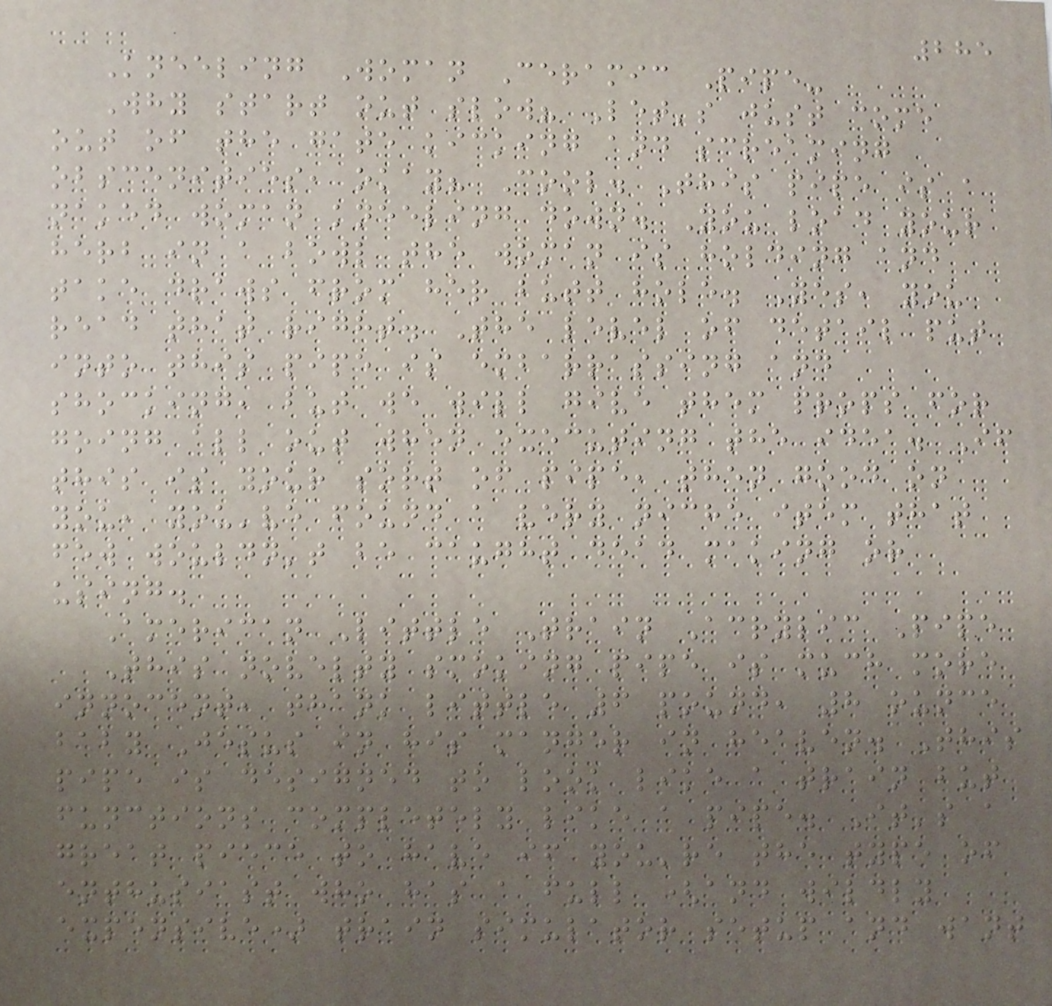285
Kneeling Woman Ceramic Pipe-
Why start out slow? Let's just come
out of the gate kicking and screaming
obscenities, okay? Cool. This pipe is a
naked woman kneeling down. You load your
herb in a bowl the woman is holding and
take draws from her butt hole. Yes, you
read that right. The level of detail put
into this pipe is embarrassing and
shocking, but we will give them props for
going all out when executing the idea. If
this is your sort of pipe, then good on
you, you've found a very niche item that
few wouldn't be caught dead making or
using.
American Little Train Acrylic Pipe
This novelty smoking pipe is much more
innocent, thank little 6 pound, 8 ounce
baby Jesus in his manger in heaven. This
pipe is designed to look like a train but
functions completely like a pipe. It's a
great piece to have if you're the type of
enthusiast who has a full (and wildly
expensive) train simulator setup and want
